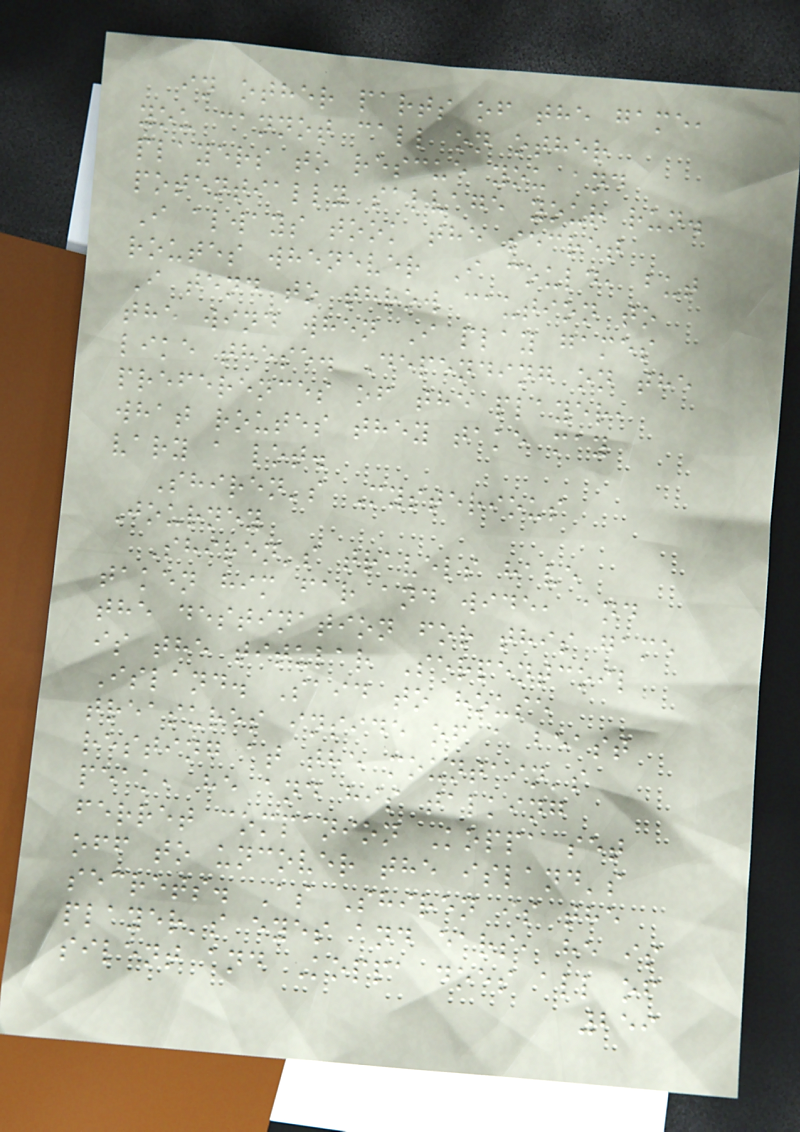in other parts of the game,
you cannot call on other
players to rescue you and
potentially salvage your run.
I always took the secret
routes whenever I could, but
I tend to throw caution to
the wind when I play games
like these. Depending on the
preferences of the player,
what routes they take may
vary a lot.
Shiren's Mysterious
Journey
Shiren's travels have
taken him far and wide, and
the destination for this game
is the titular Serpentcoil
Island. Said to house
treasures inside of a beast
resting at the mountain's
peak, he and his talking
ferret companion Koppa set
off to uncover the island's
secrets. As Shiren is the
player's eyes and ears, he is
silent and Koppa does all of
259
